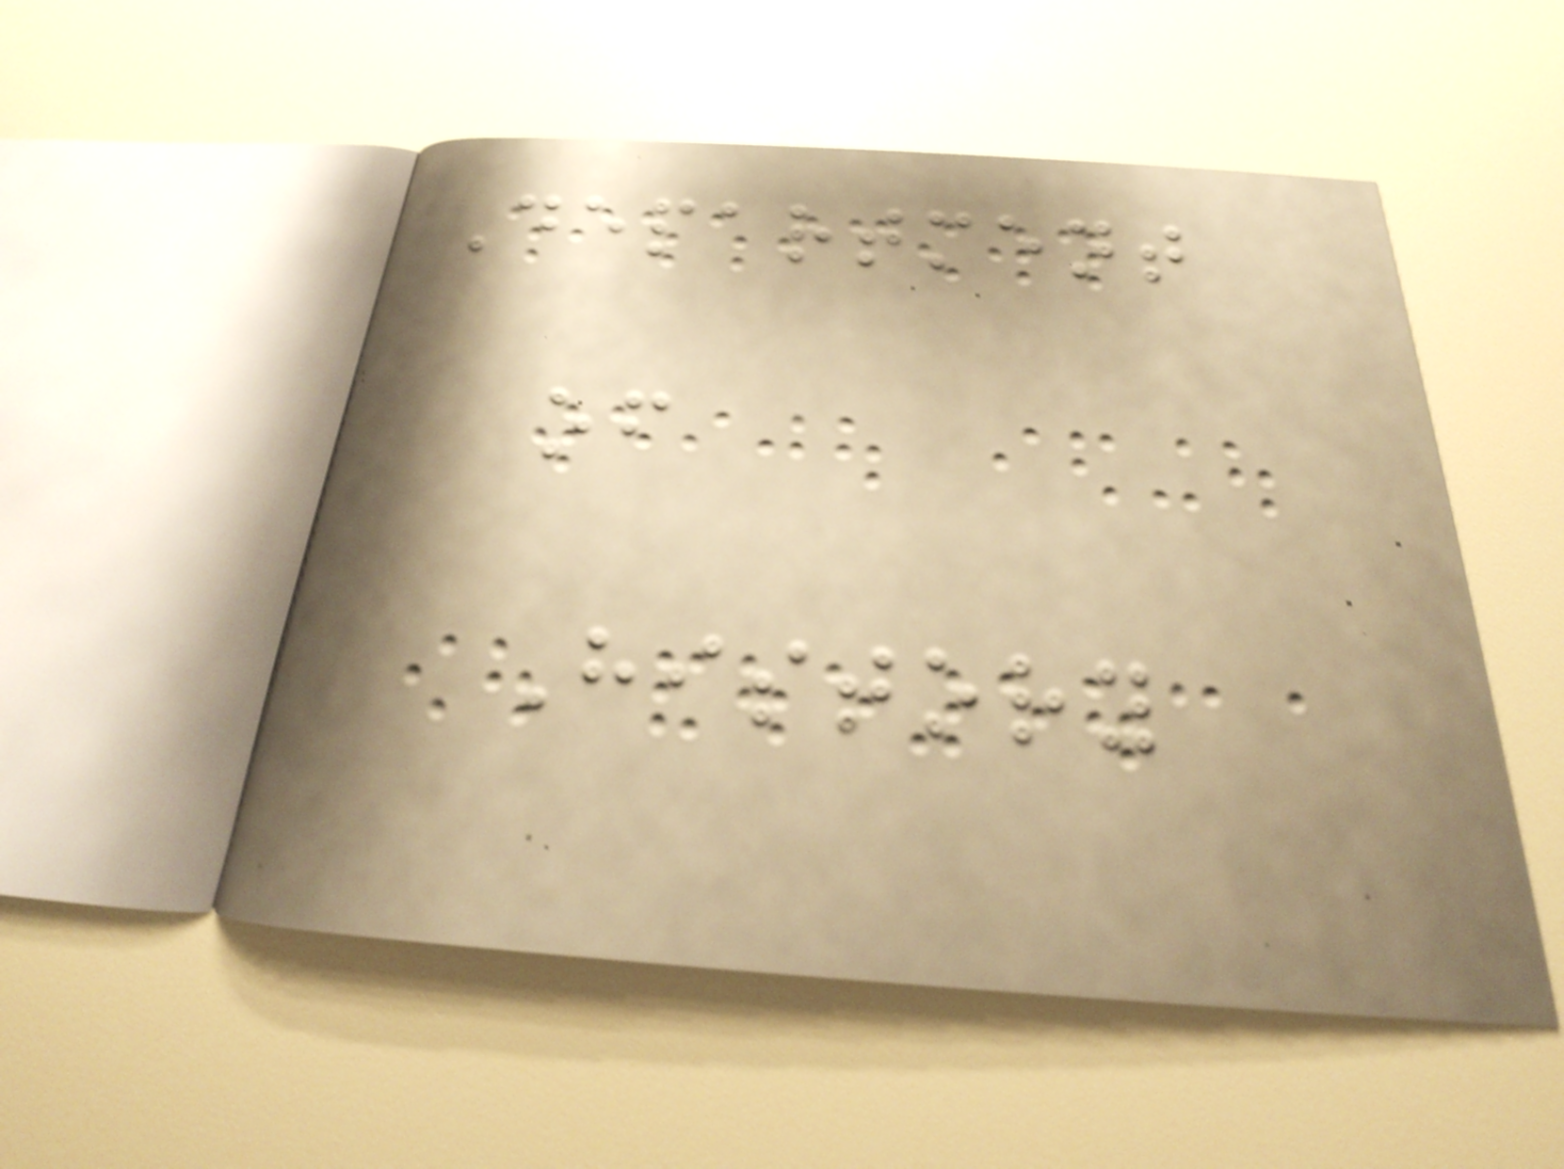Department
of
History
